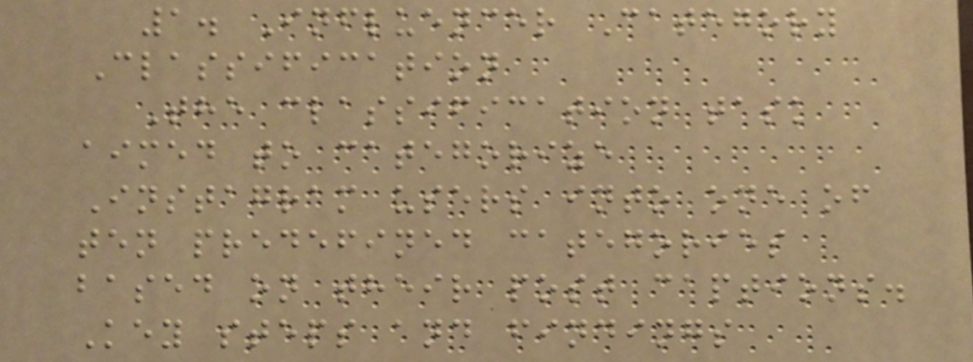1. Influencer Category
Classification
The classification task
aimed to categorize
Instagram users into one of
ten predefined categories
based on their post captions.
Key steps and findings
